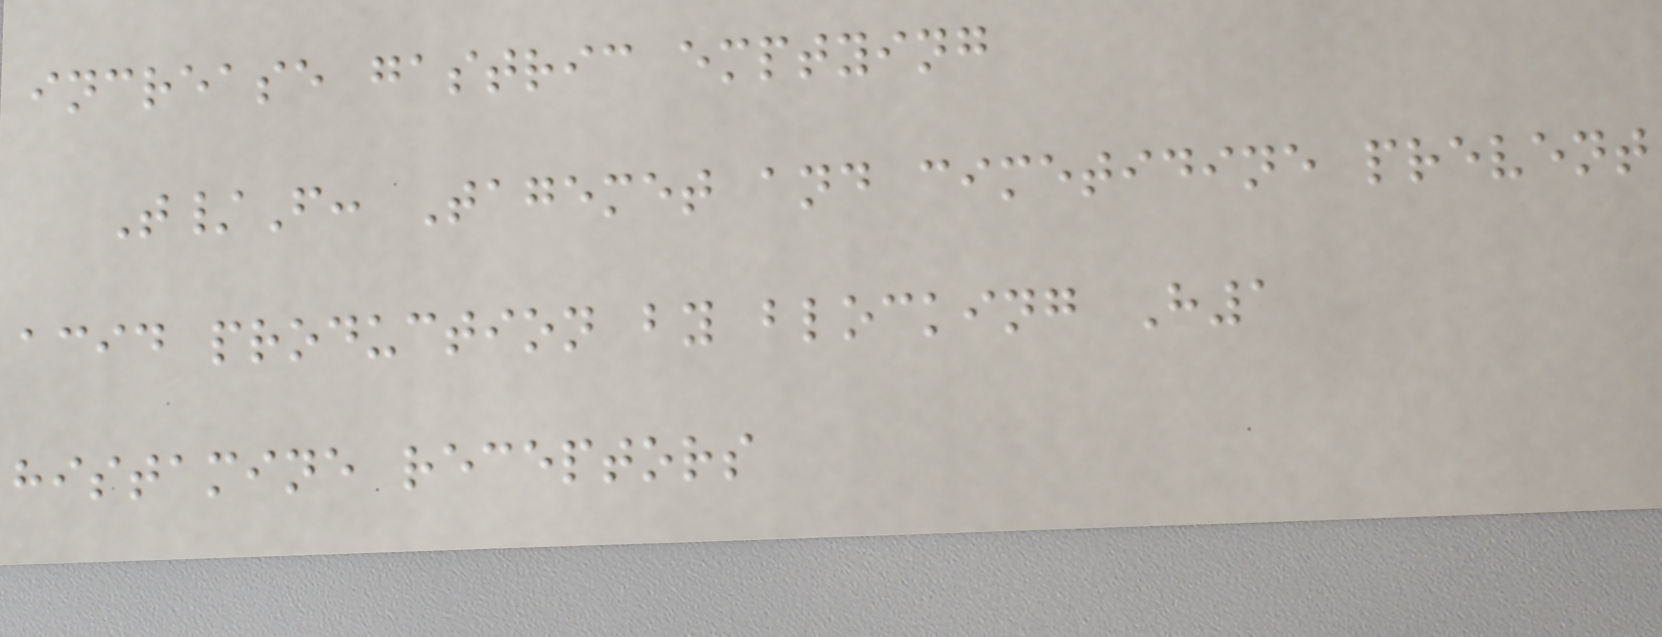increase gastric emptying
T/F: Tagemet and cimetidine prevent
acid production by blocking H1
histamine receptors
